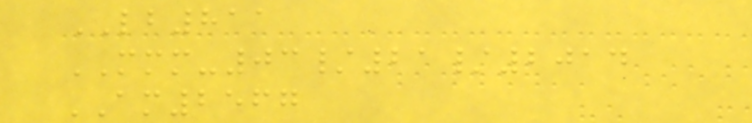LB811
MMM-03/21/2014
AM2567
